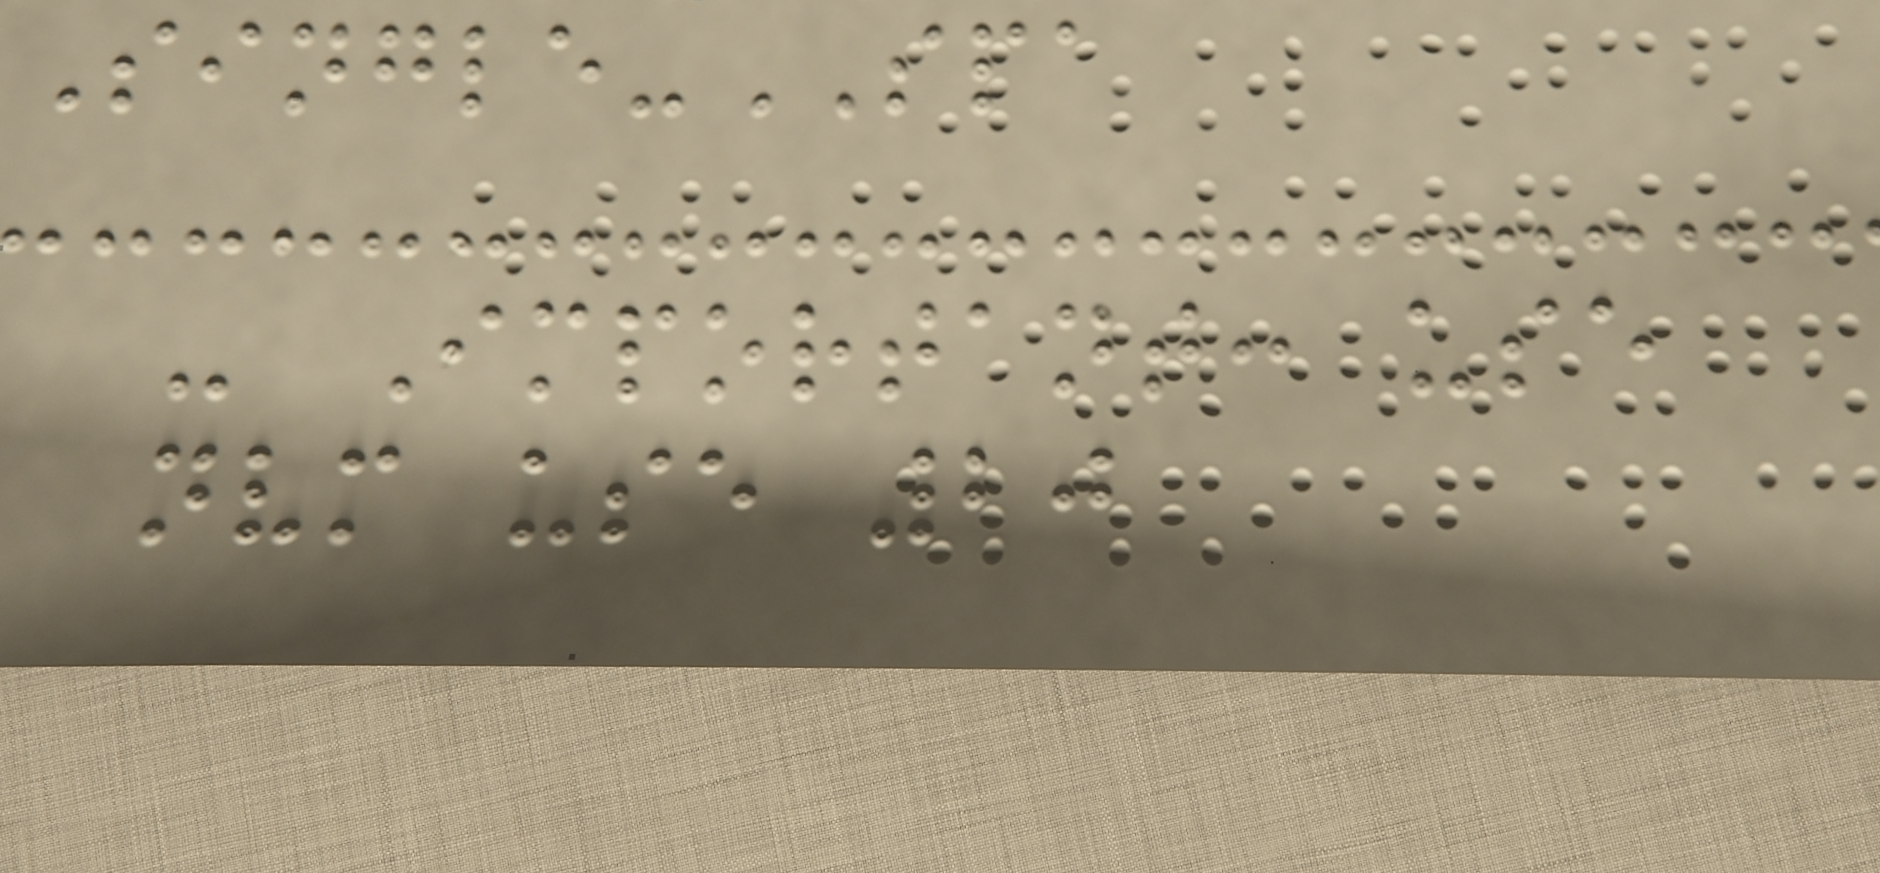Single-SPA
- Important: use
nvm use 20
